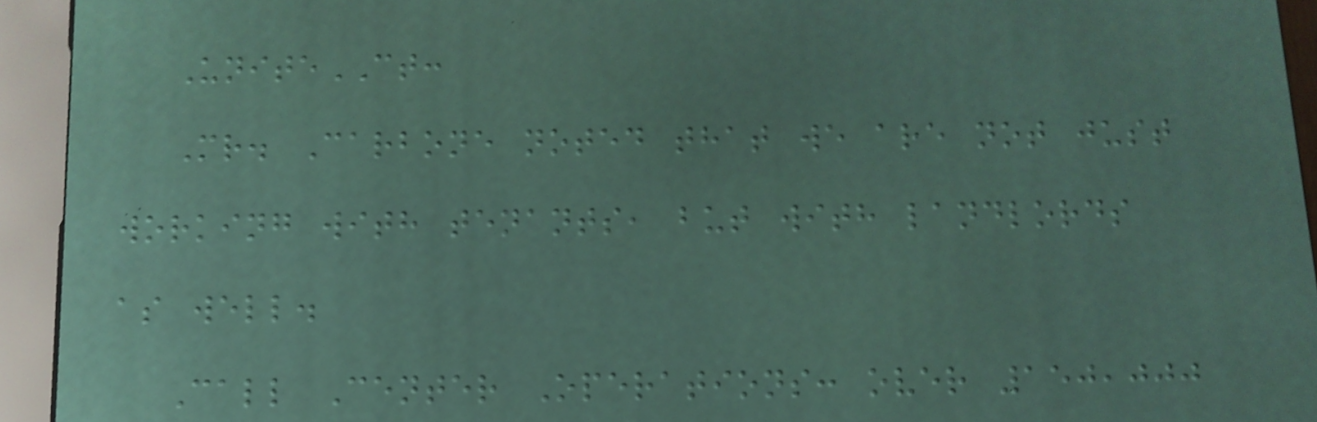UniteCT:
Mr. Carbone noted that we are not just
working with tenants, but with landlords
as well.
Call Center Operations: over 150,000
